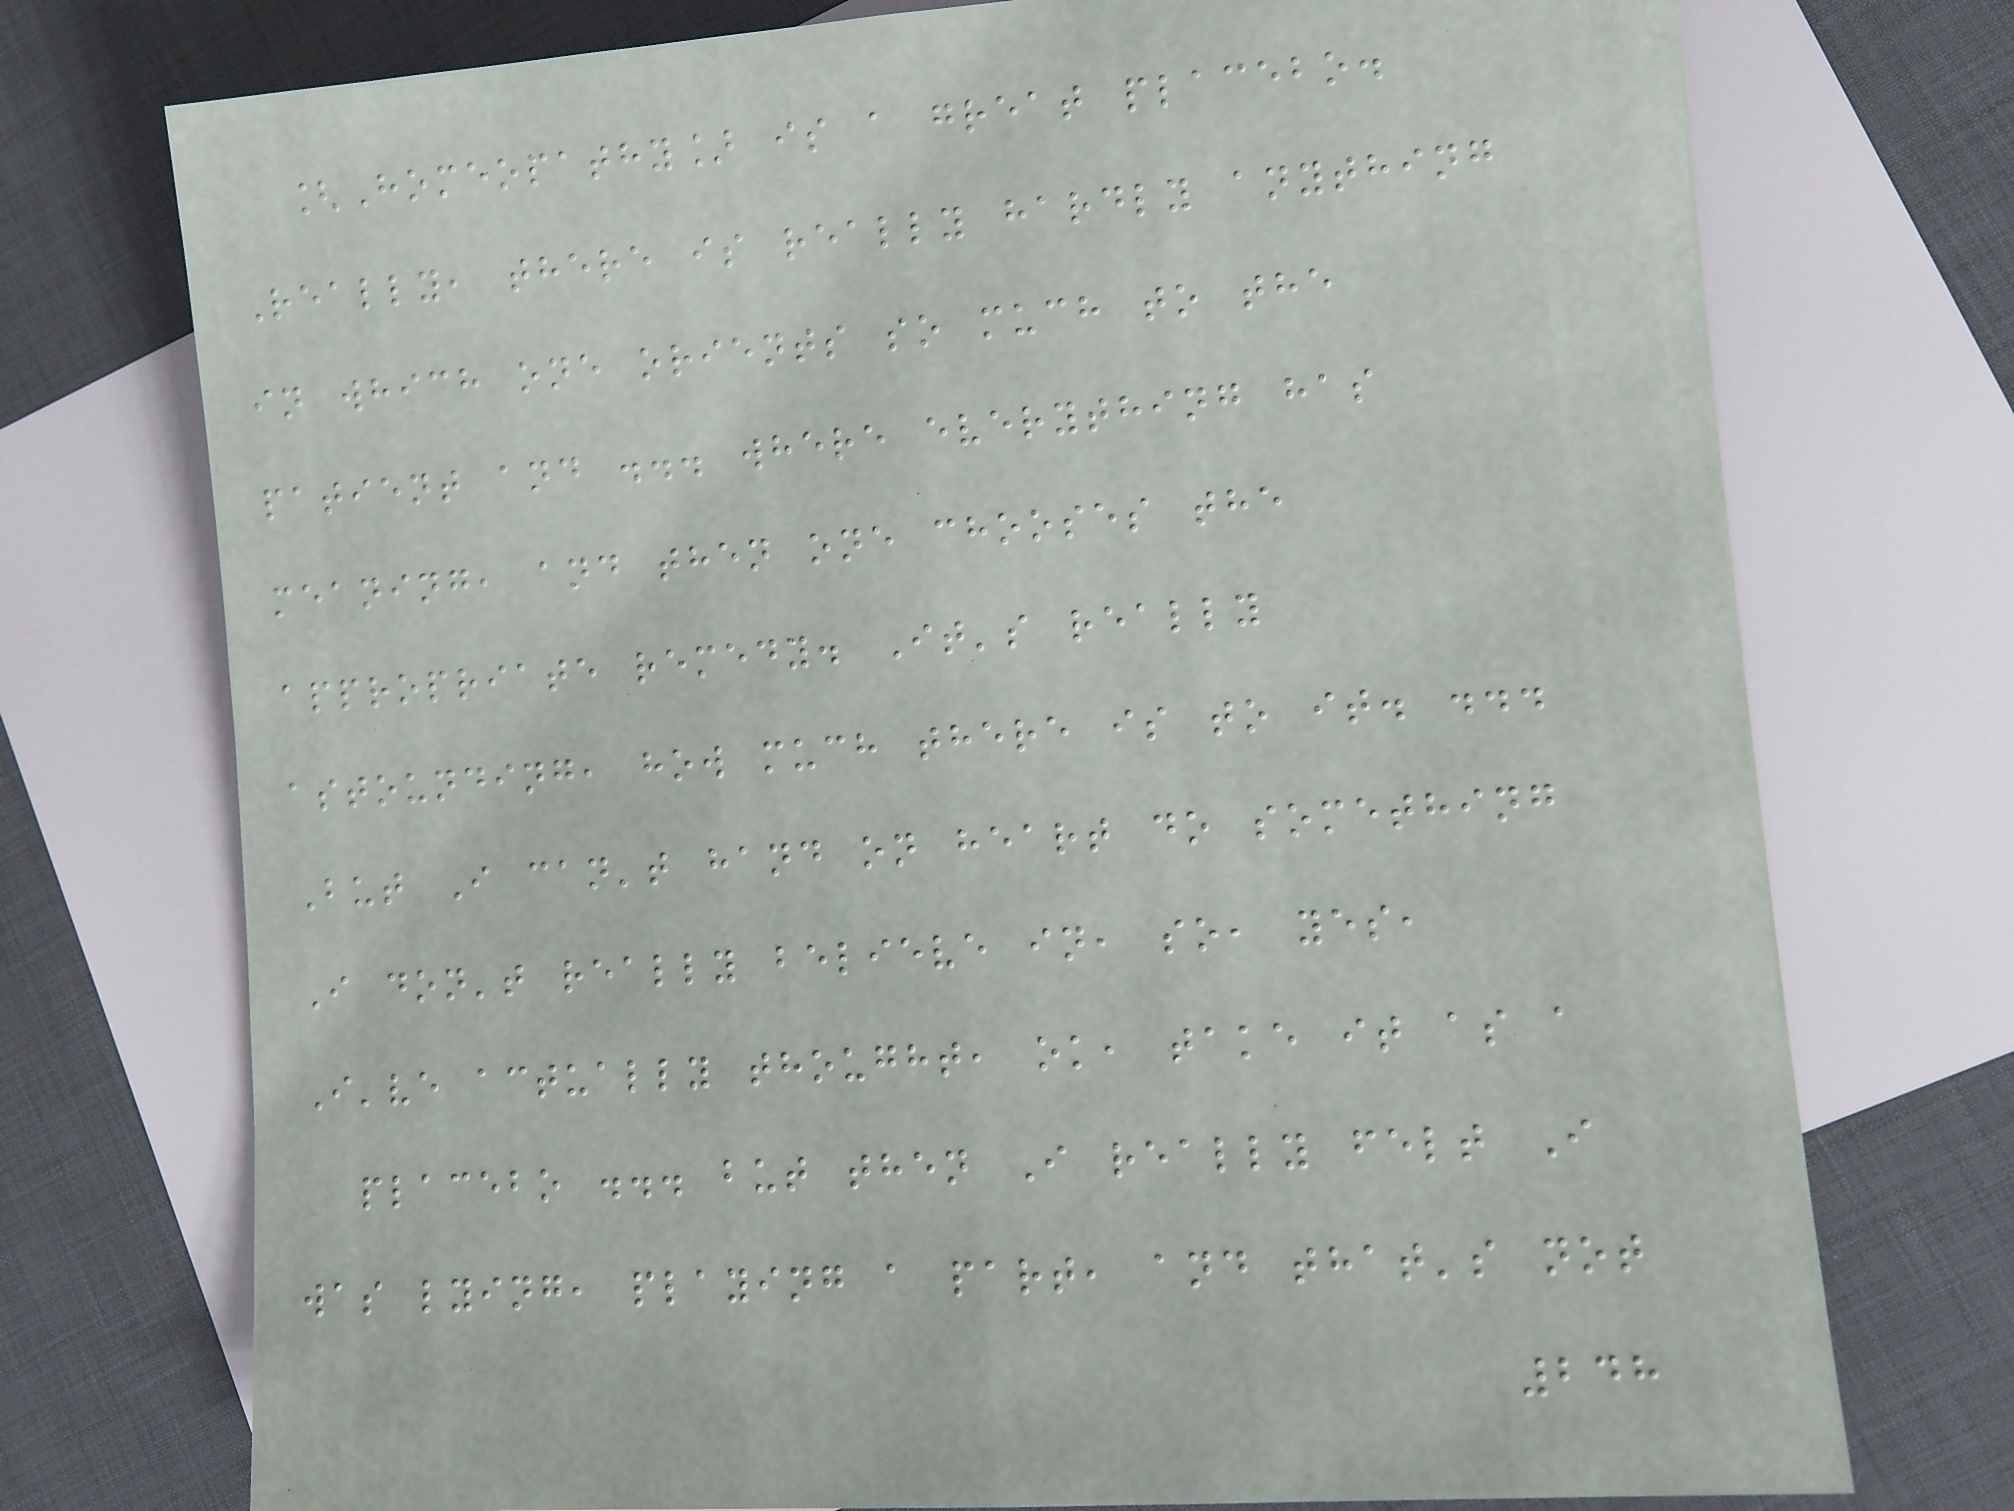[Homeopathy] is a great placebo.
Really, there is really hardly anything
in which one orients so much to the
patient and ... where everything has
meaning, and then one chooses the
appropriate remedy. It's really
astounding, how much there is to it. ...
But I can't hand on heart do something
I don't really believe in, so, yes,
I've actually thought, ok, take it as a
placebo ... but then I really felt I
was lying, playing a part, and that's not
248
